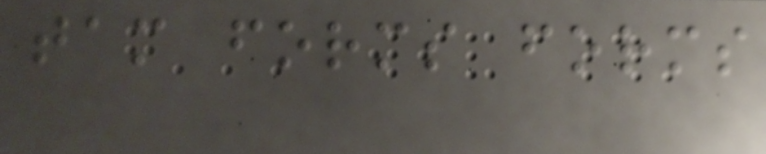tam forms forms
